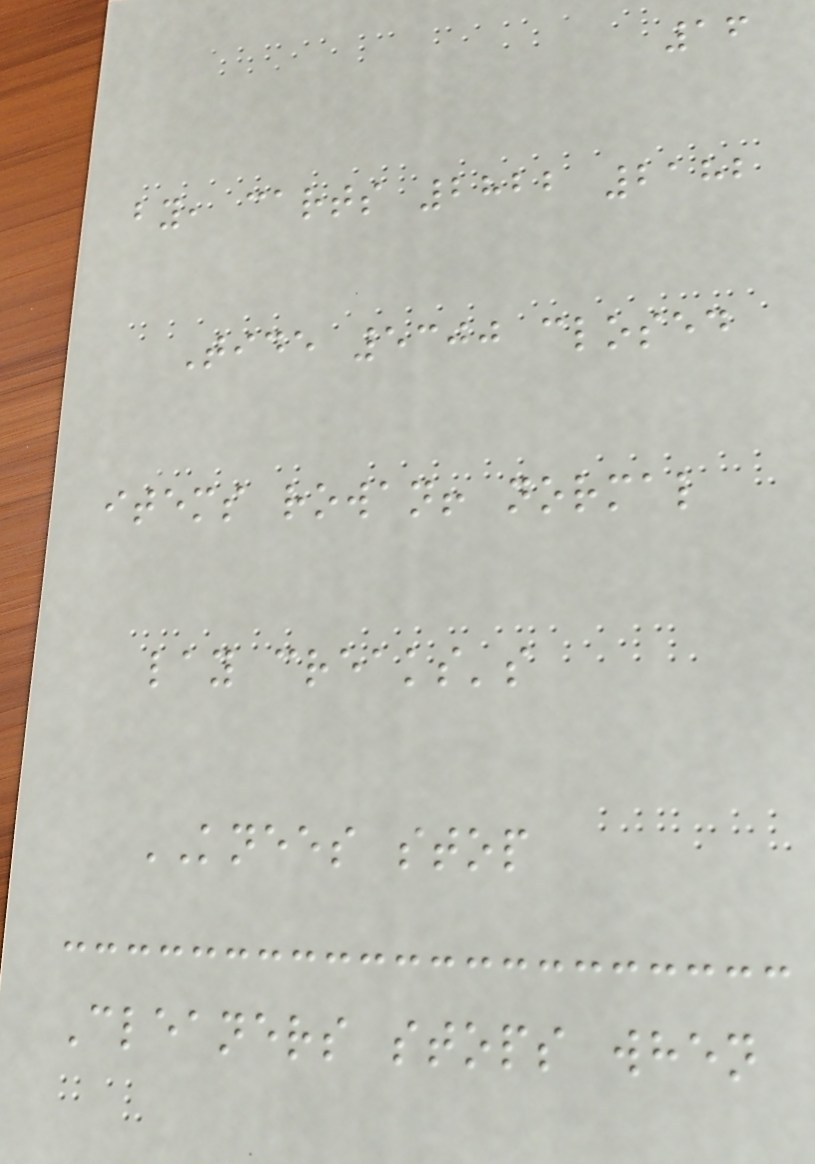16
by, carts 2822 2182
Tide 5300 closed
items rowan! normal
lay creaks's
KNEES stop
Cleaners stops when
